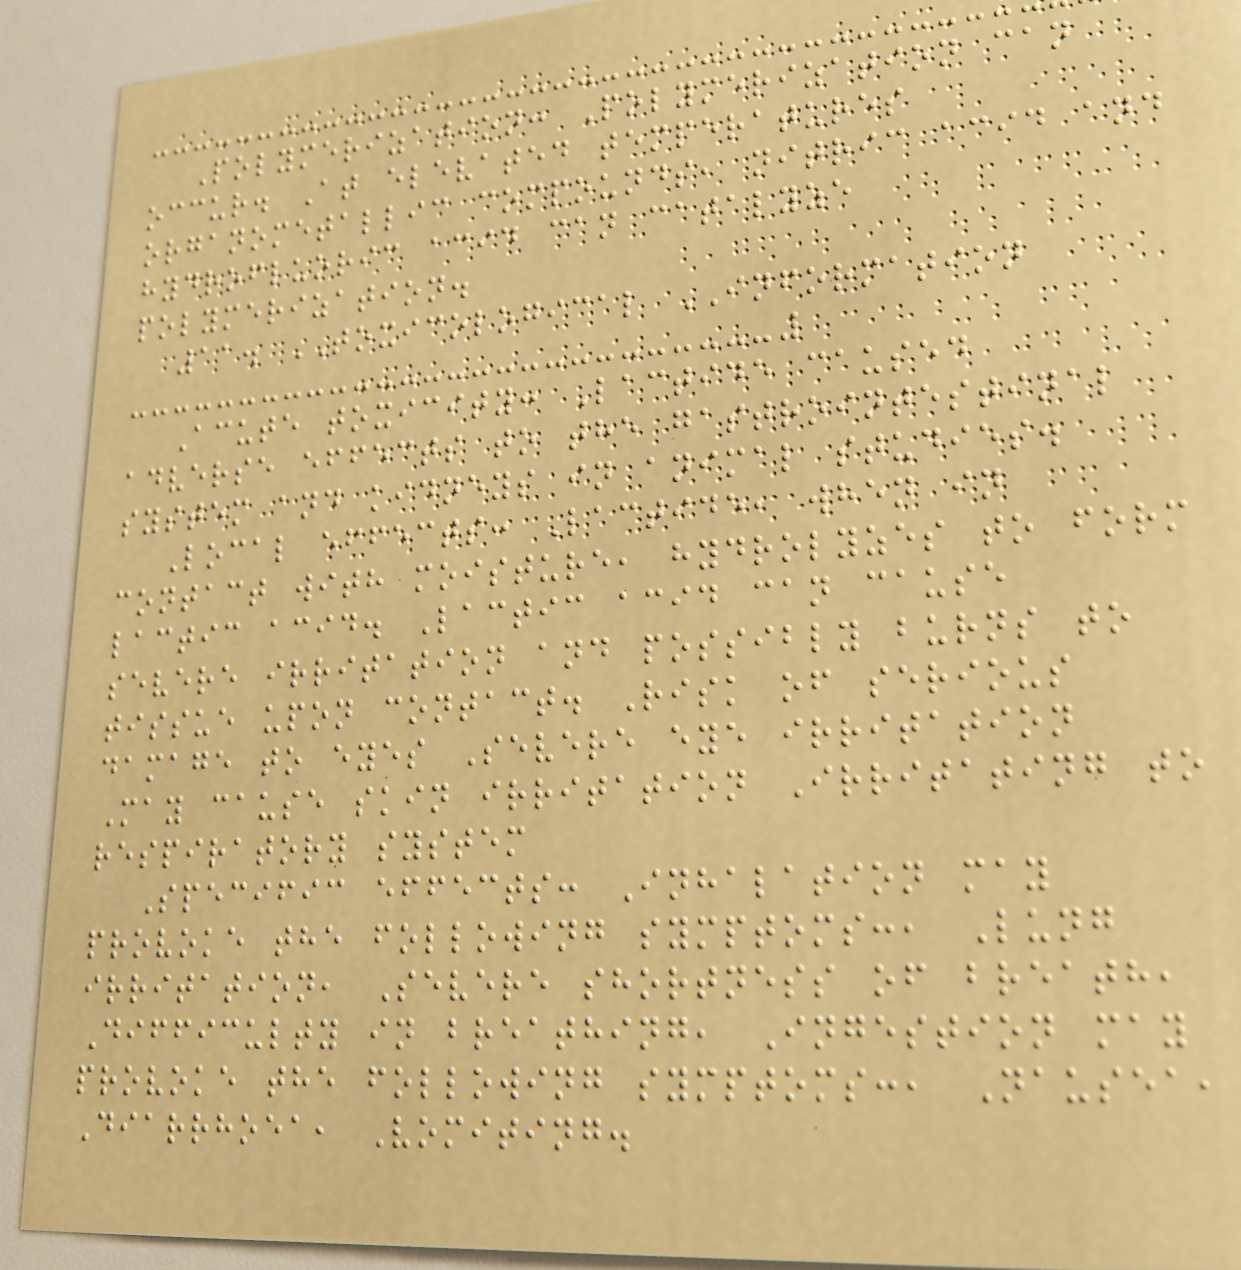Polymerization: Polymerization can
occur. At elevated temperatures
organometallic compounds, nitric acid and
hydrofluoric acid can catalyze
polymerization.
11. TOXICOLOGICAL INFORMATION
Acute toxicity: Lactide caused
adverse effects to the gastrointestinal
system and kidneys in animal studies.
Local effects: Lactide, when in
contact with moisture, hydrolyzes to form
lactic acid. Lactic acid can cause
severe irritation and possibly burns to
tissue upon contact. Risk of serious
damage to eyes Severe eye irritation
May cause skin irritation Irritating to
respiratory system
Specific effects: Inhalation may
provoke the following symptoms:, Lung
irritation, Severe shortness of breath,
Difficulty in breathing, Ingestion may
provoke the following symptoms:, Nausea,
Diarrhoea, Vomiting.
